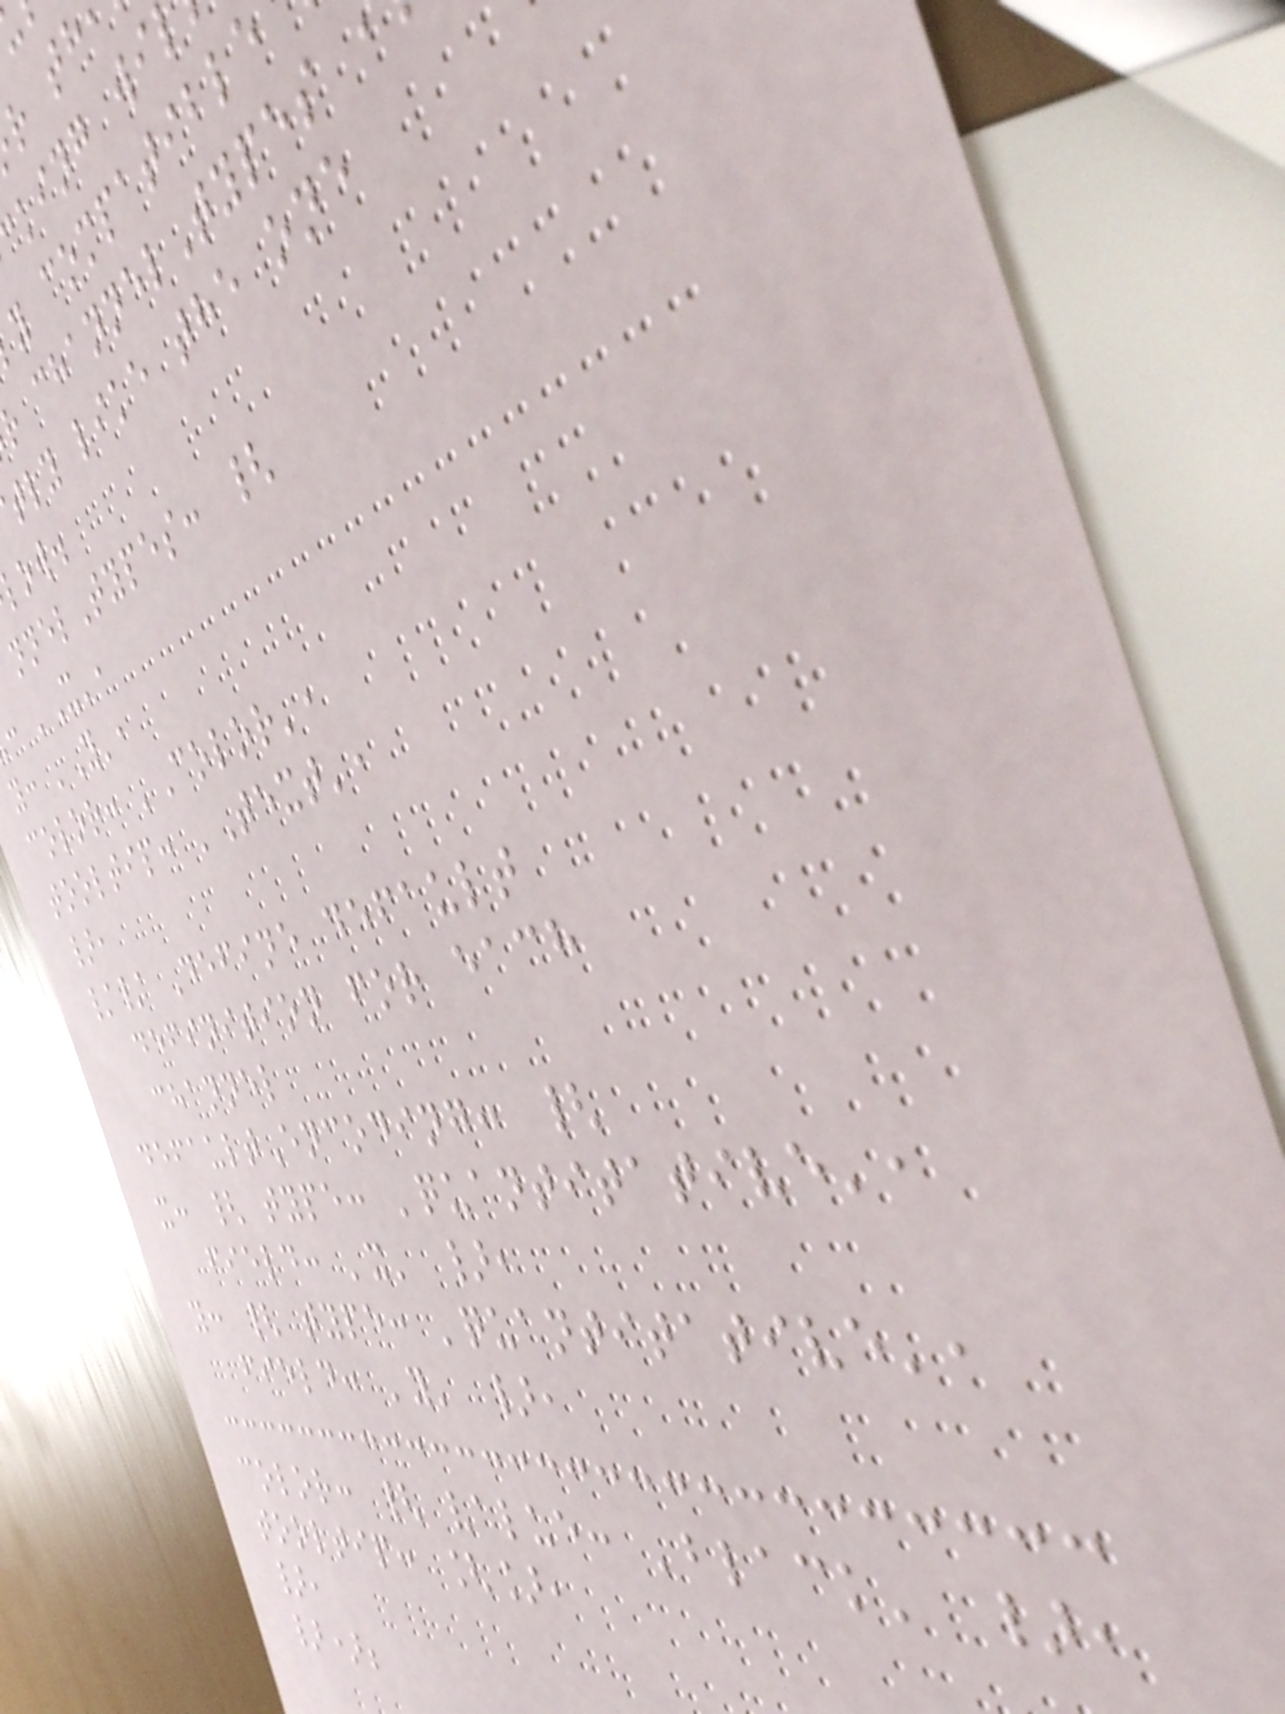king wi
y compatible
channelTypes
tly like the one
low.
nnelTypes: {
: 'X',
y: 'Y',
color: 'Color',
tooltip: 'Text',
},
// Define default
definition for each
channel
defaultEncoding: {
x: { type: 'quantitative',
field: 'x' },
y: { type: 'quantitative',
field: 'y' },
color: { value: 'black' },
tooltip: [],
},
});
